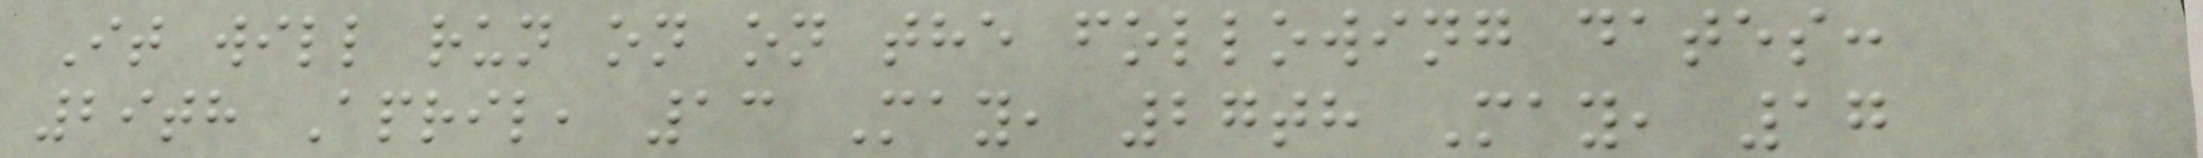It will run on on the following dates:
29th April, 13 May, 27th May, 17
